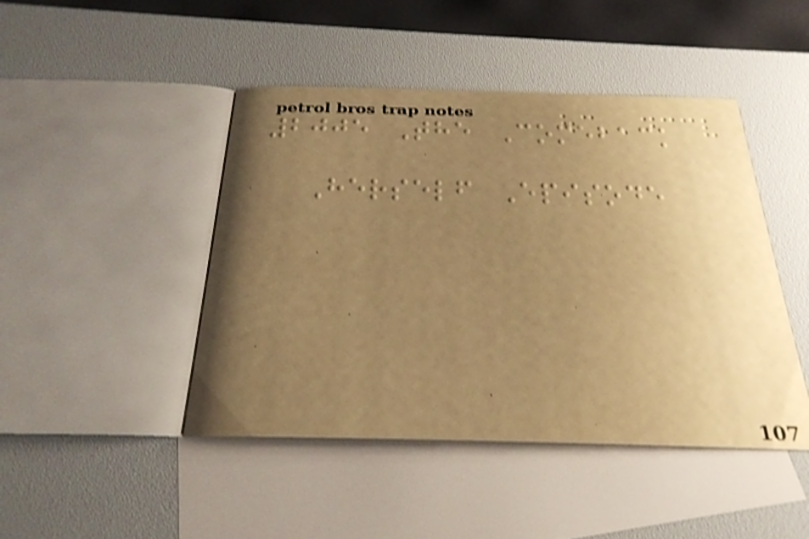2005 The Comeback
Herself Episode
